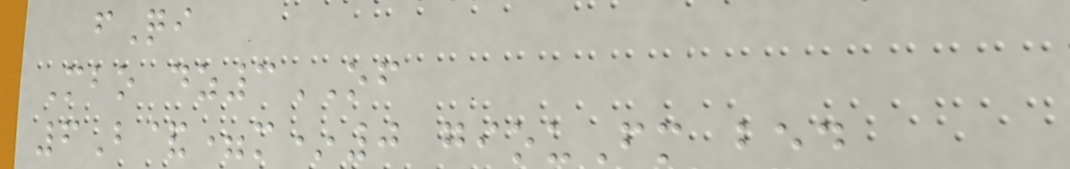fQi
Mbo dz3OF
6B&=m*0 giouFm bed
